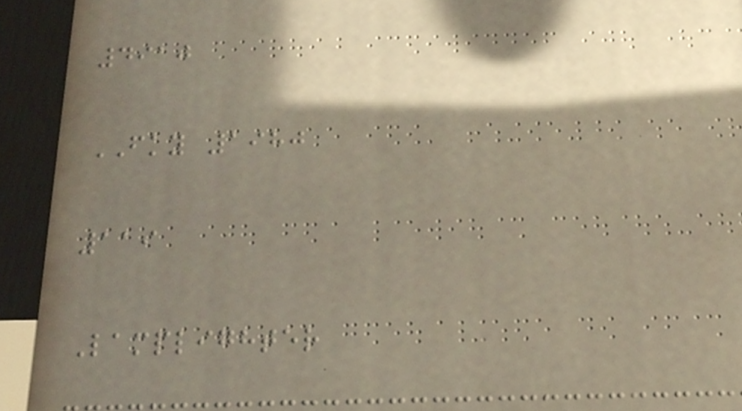4910
FKY 1980
119
Lamplighter
